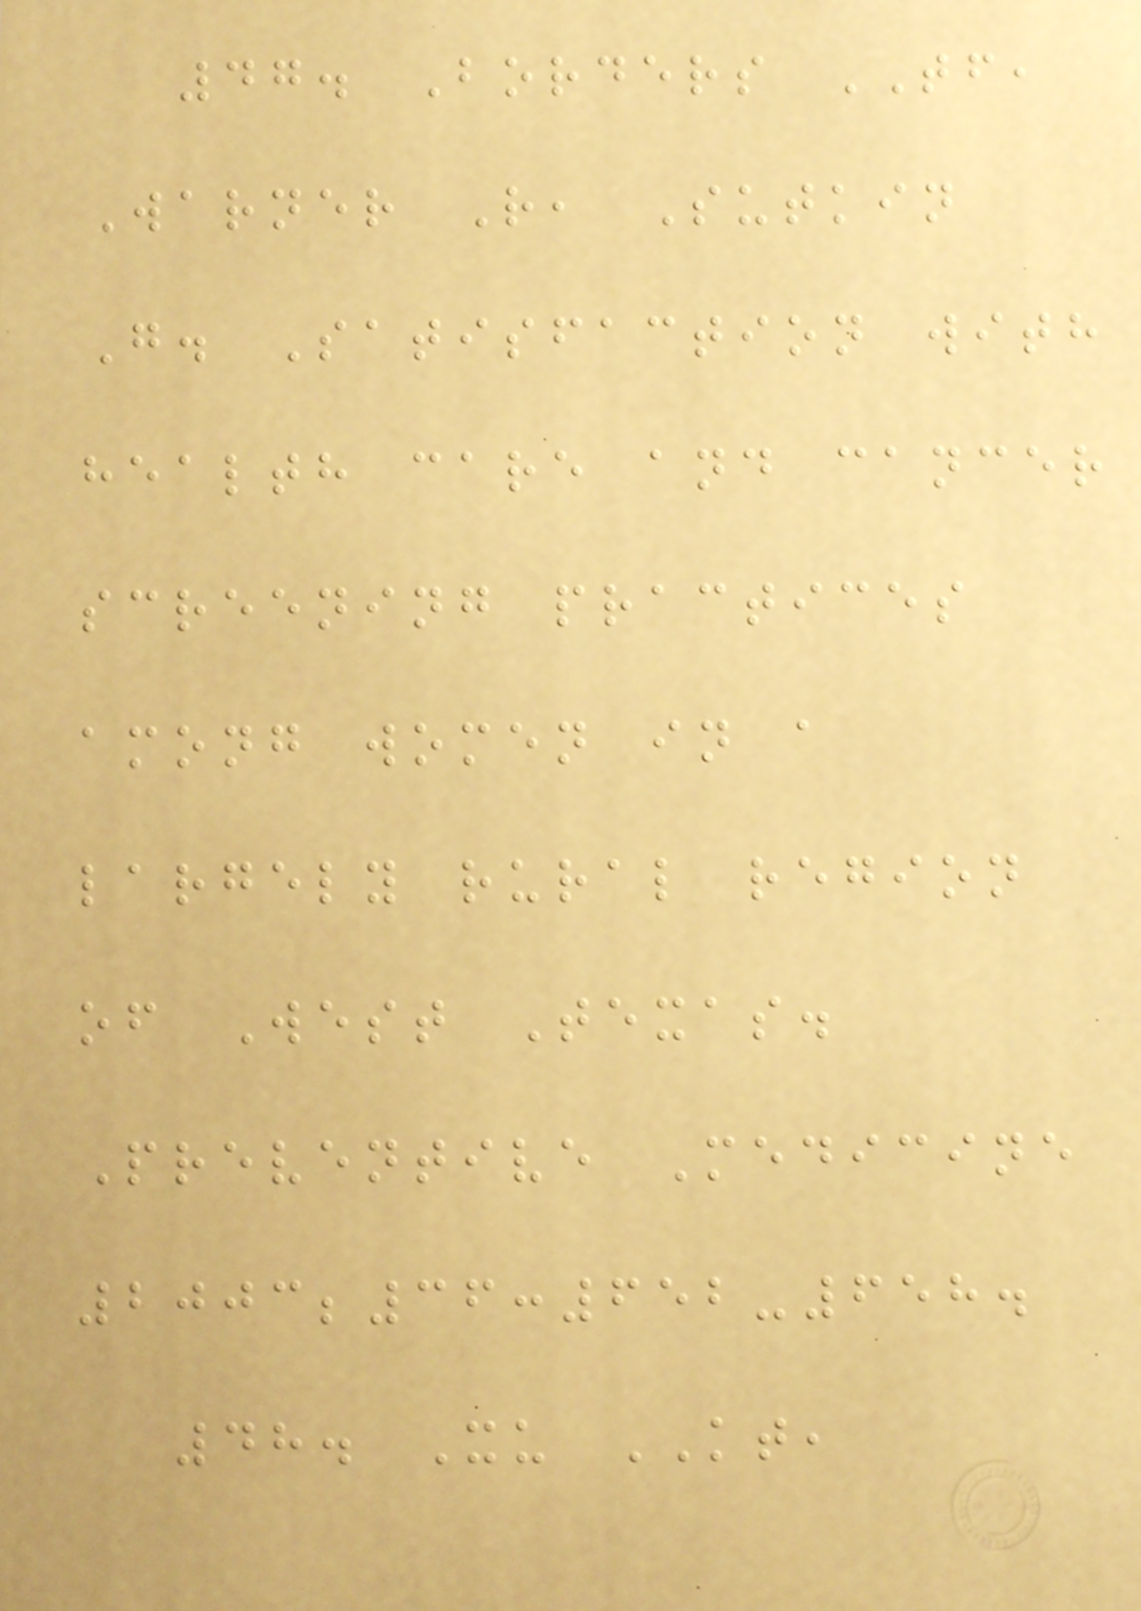47. Borders TF,
Warner R, Sutkin
G. Satisfaction with
health care and cancer
screening practices
among women in a
largely rural region
of West Texas.
Preventive Medicine
2003;36:652-658.
48. Xu KT,
